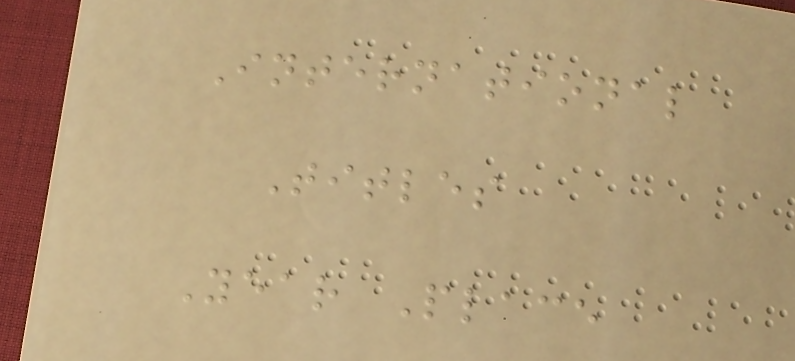International
Titles
Year Place
